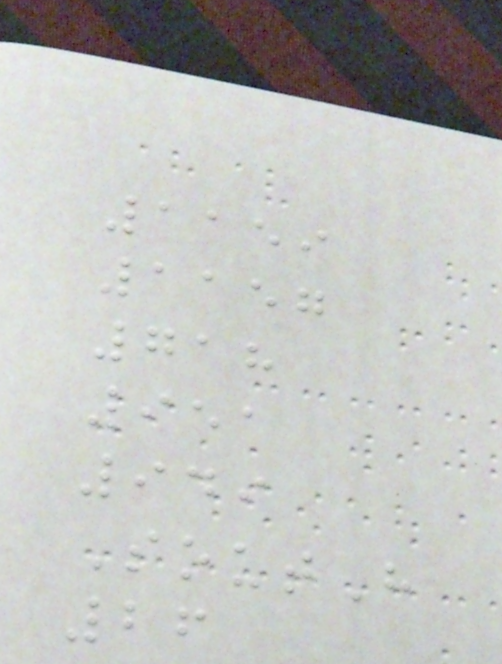1159
1157
718
951
949
SoutH
26
